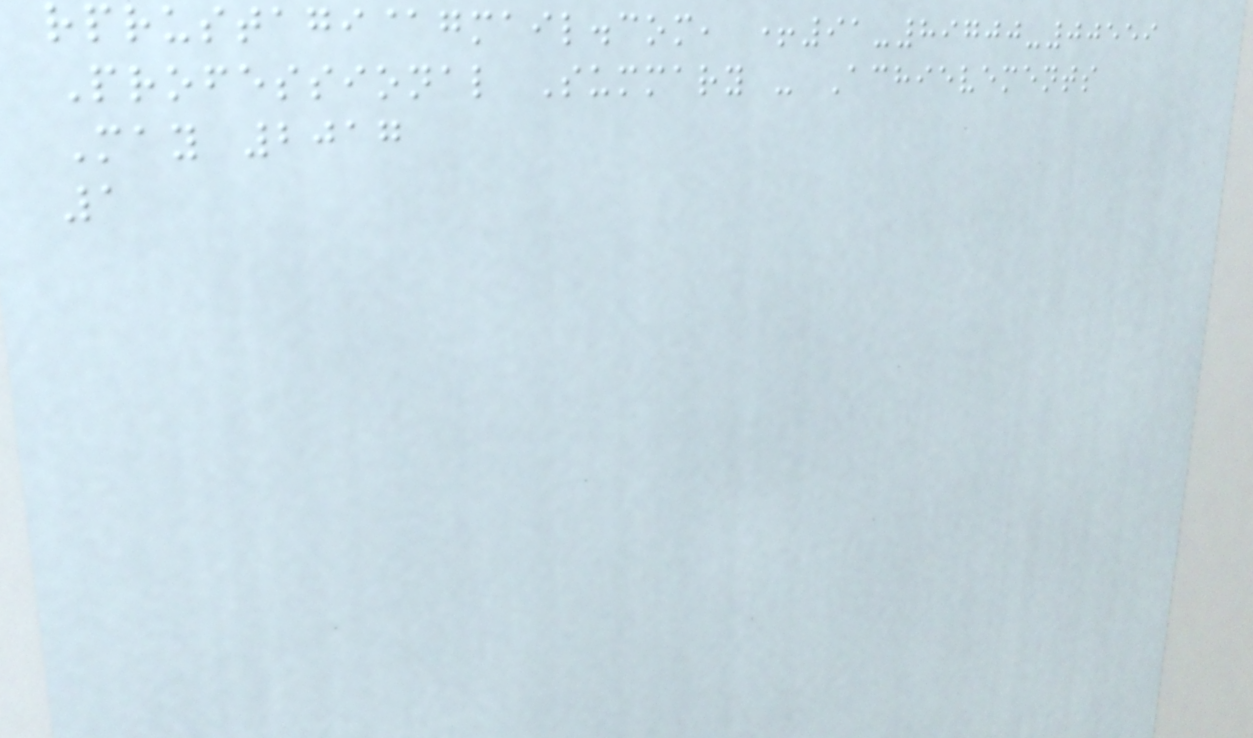rprustagi@gmail.com, +91-89700-00559
Professional Summary - Achievements
May 2017
1
